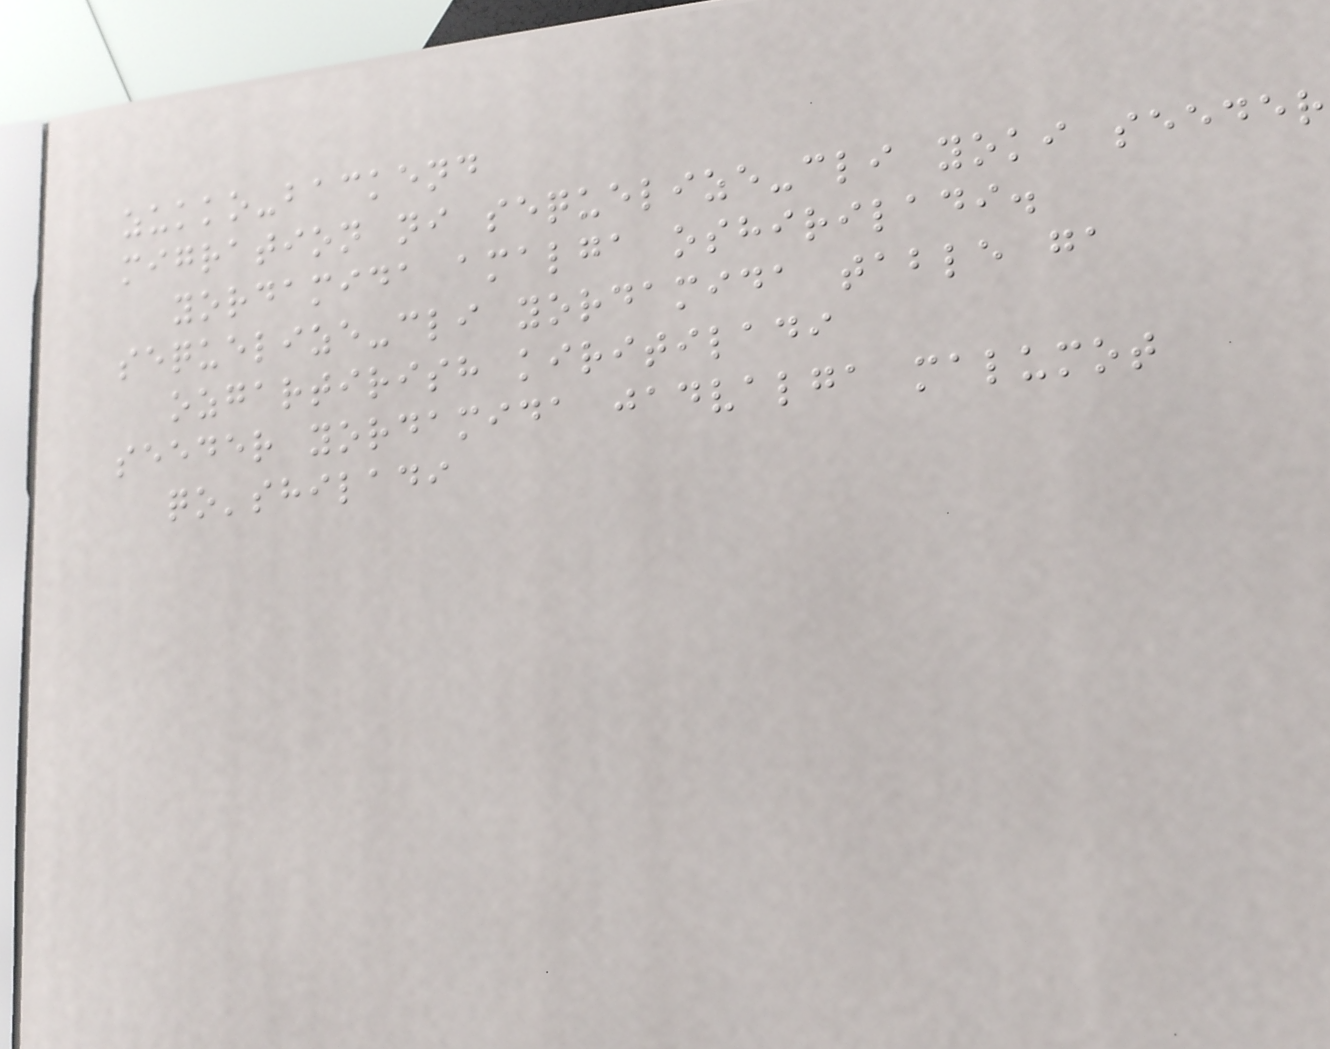zukko-backend
migration ni sequelize-cli yoki seeder
yordamida amalga oshiriladi.
sequelize-cli yordamida table ga
ozgartirish kiritiladi
seeder yordamida jadvalga malumot
qo'shiladi
